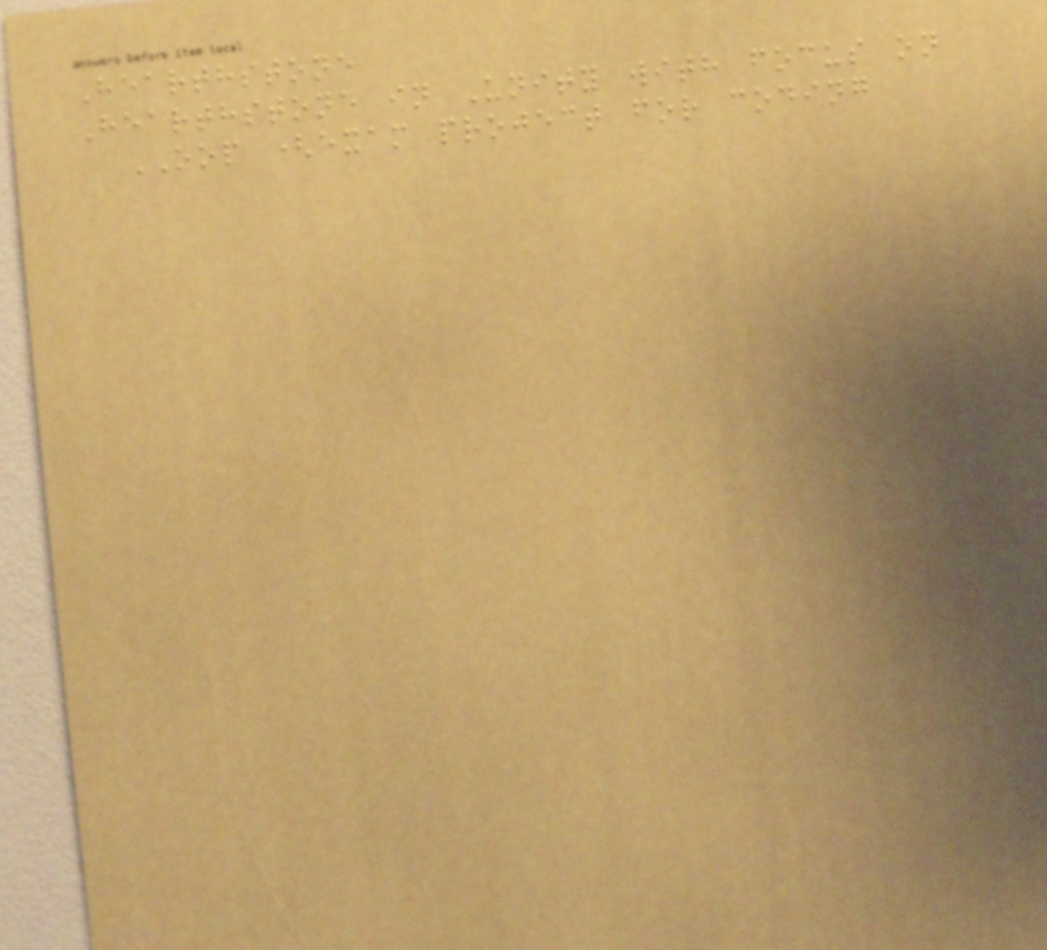Hearthstone
Hearthstone in Unity with focus on
OOP (exam project for coding
